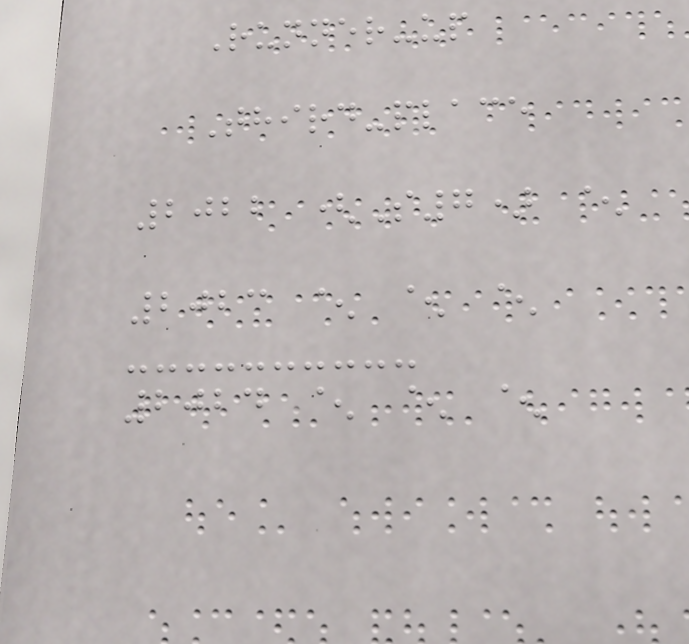Runner-up
Third-place
2022 (S7) ^
2023 ^ ^ ^
2024 ^ ^ ^
